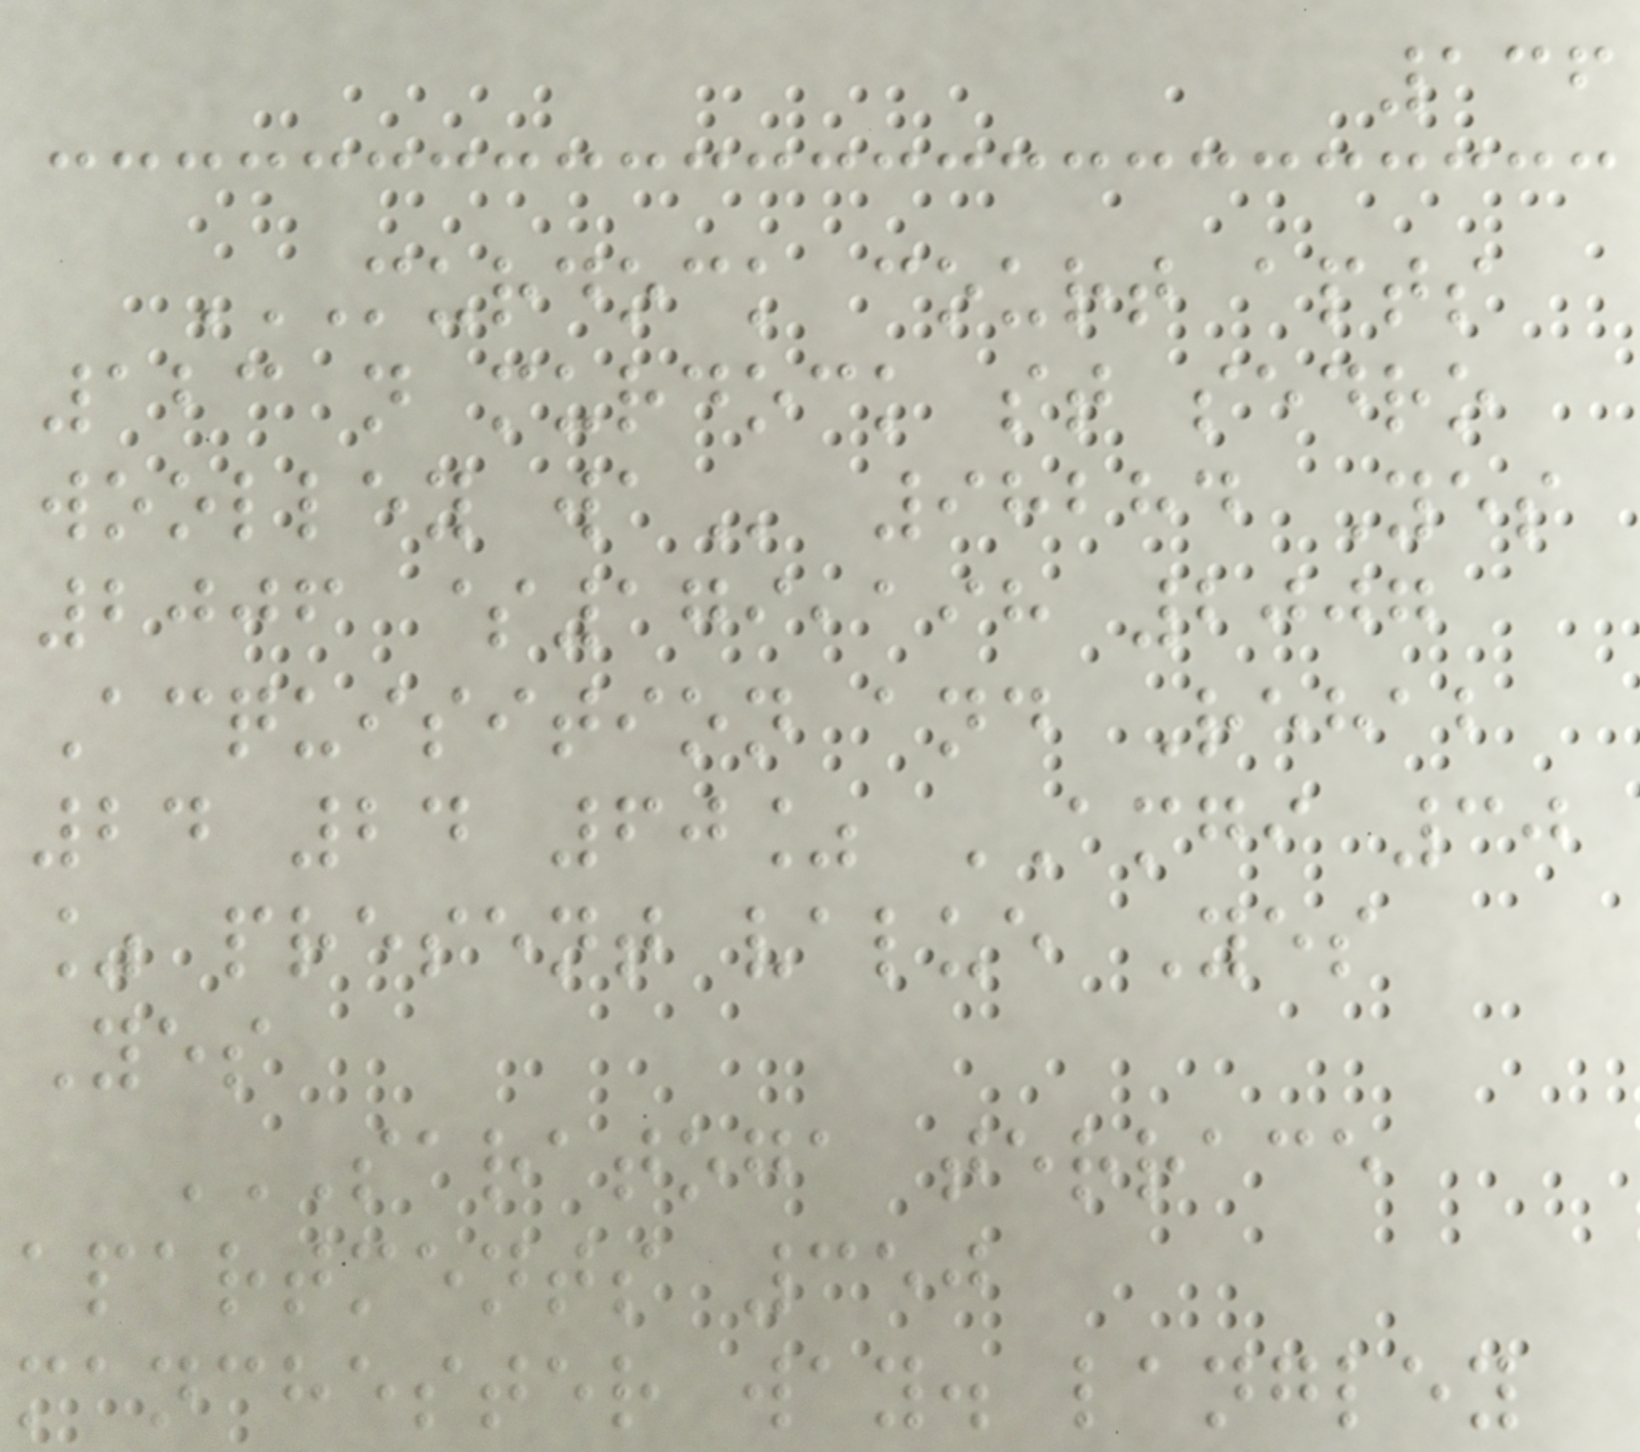136
MURDOCK COURT APTS
123 N MURDOCK ST SEDRO
WOOLLEY WA 98284 Yes
2006 $179,198 2007
Acquisition and Rehab
24 24 60% AMGI 30
% present value Yes
Yes
SARATOGA TERRACE
APARTMENTS 350
MANCHESTER WAY. LANGLEY
